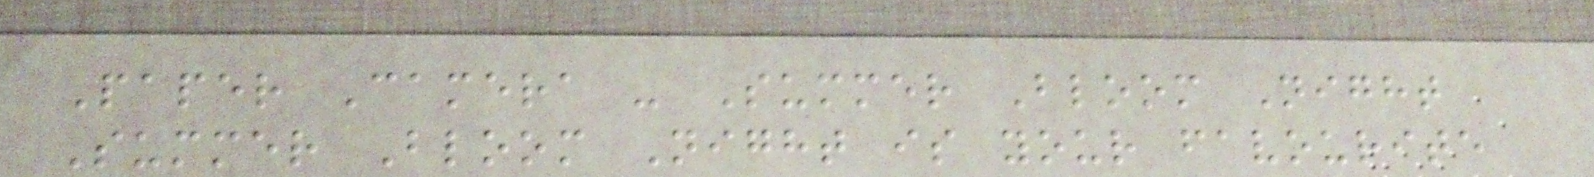Paper Camera - Summer Bloom Night
Summer Bloom Night is your favourite
